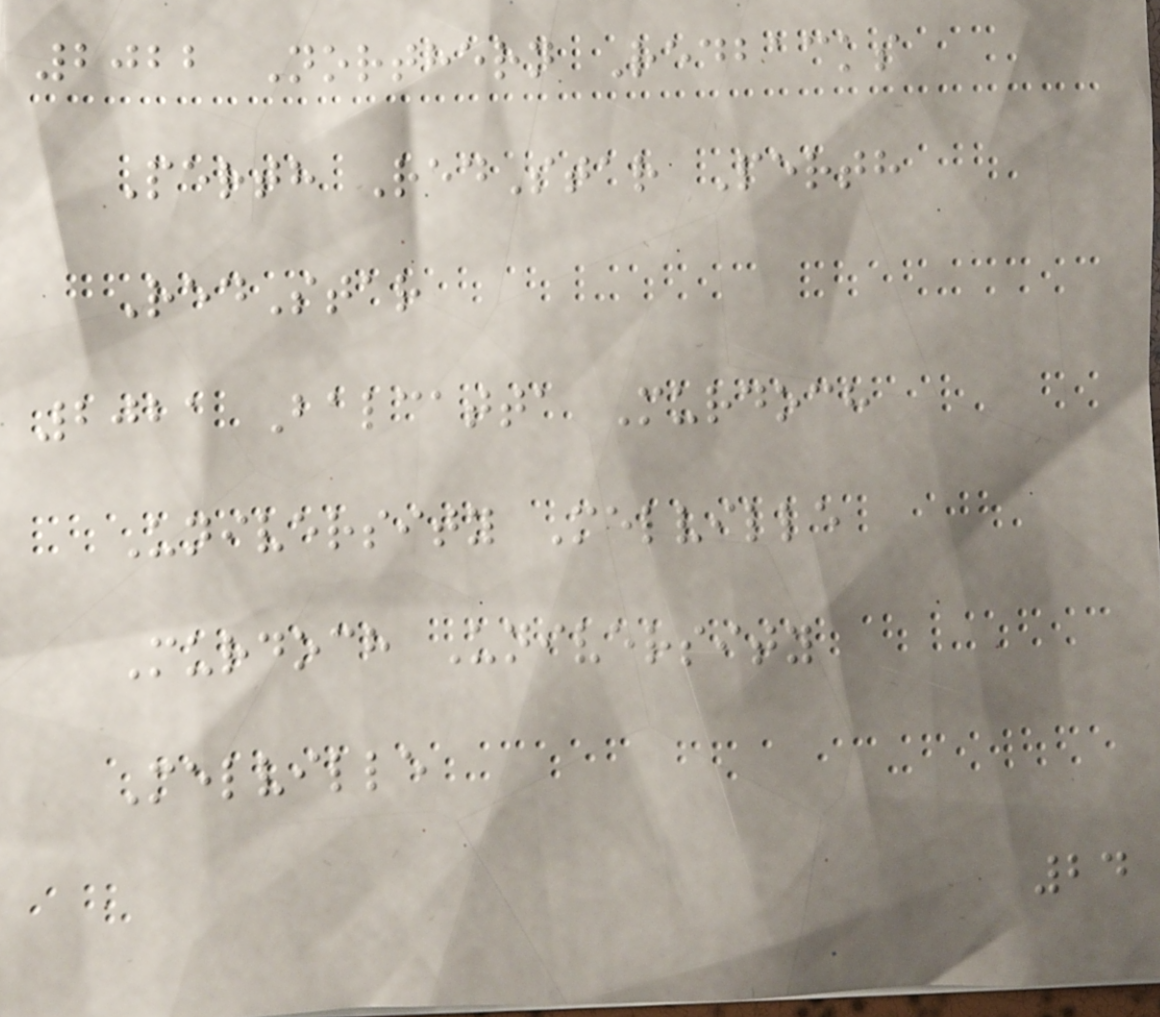2022 Northern Redbacks
Perth RedStar Perth
RedStar
2021 Balcatta Murdoch
University Melville
Murdoch University
Melville
24
